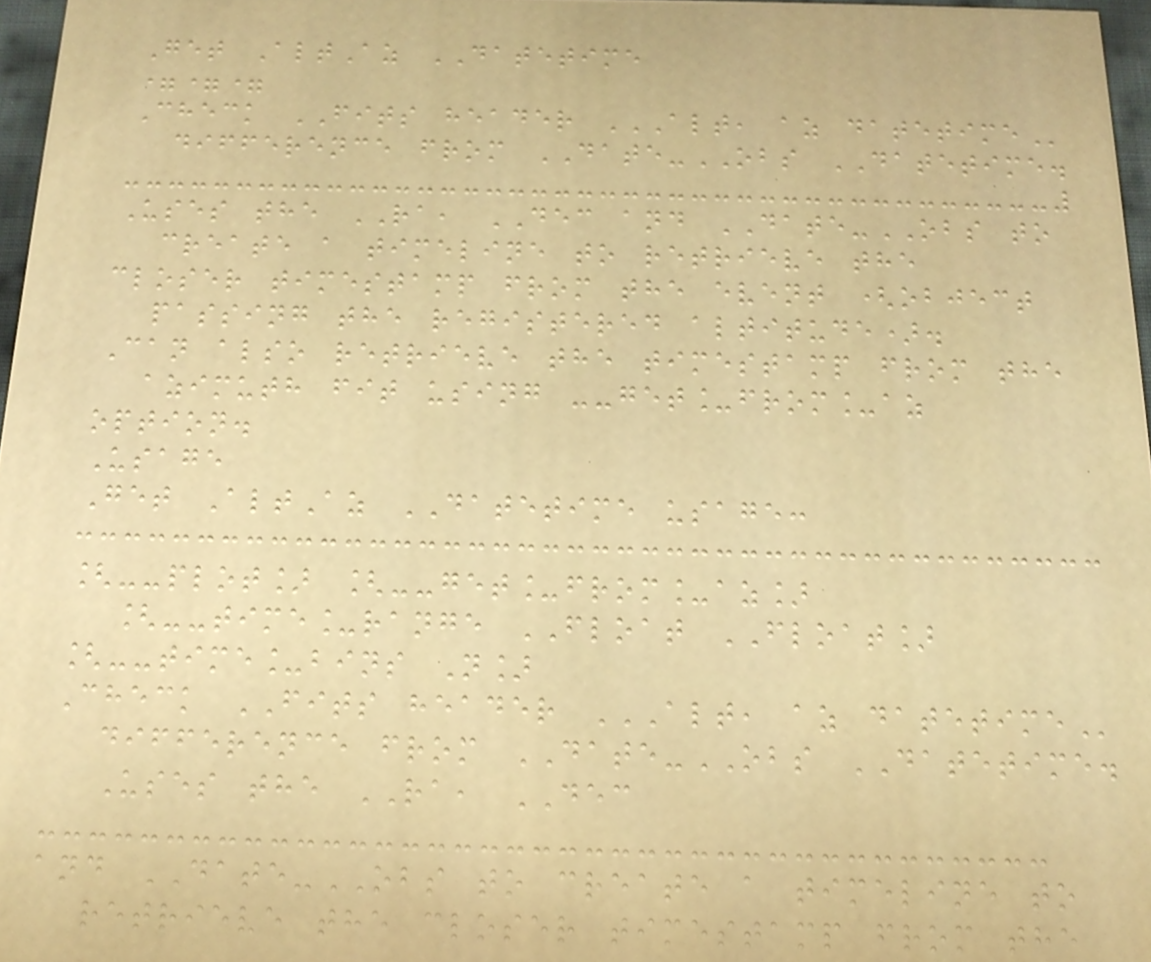Get AltAz DATETIME
===
Check FITS header ALT, AZ DATETIME
difference from DATE-OBS DATETIME.
Uses the RA, DEC and DATE-OBS to
create a timeline to retrieve the
closer timestamp from the event (object
passing the registered altitude).
Can also retrieve the timestamp from the
azimuth fit using --get_from_az
option.
Usage
Get AltAz DATETIME usage:
[--plot] [--get_from_az]
[--time_range FLOAT FLOAT]
[--time_bins N]
Check FITS header ALT, AZ DATETIME
difference from DATE-OBS DATETIME.
Uses the RA, DEC
and DATE-OBS to create a timeline to
retrieve the closer timestamp from the
